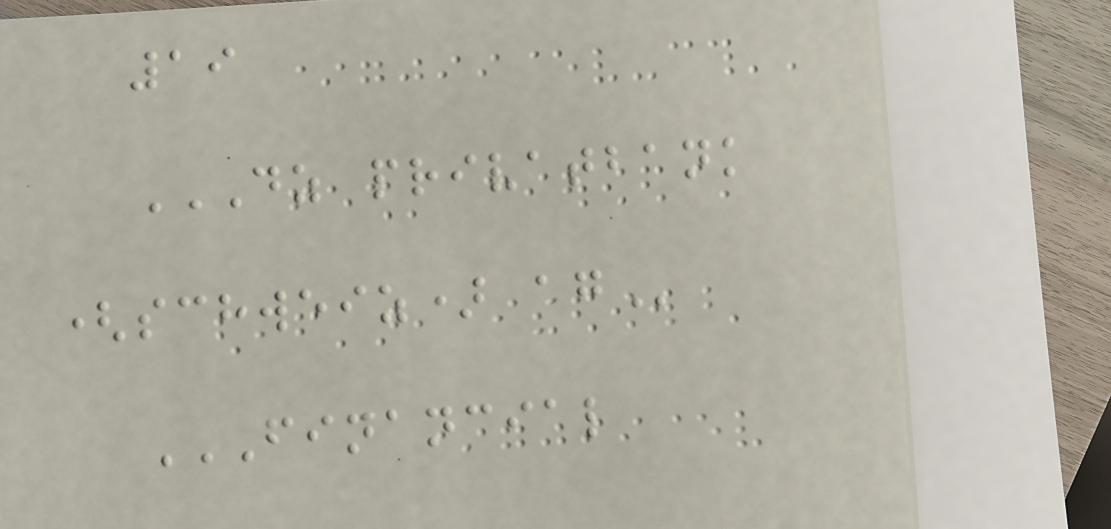19
DZ PRIVATBANK
(SCHWEIZ) AG
FINANCIAL
